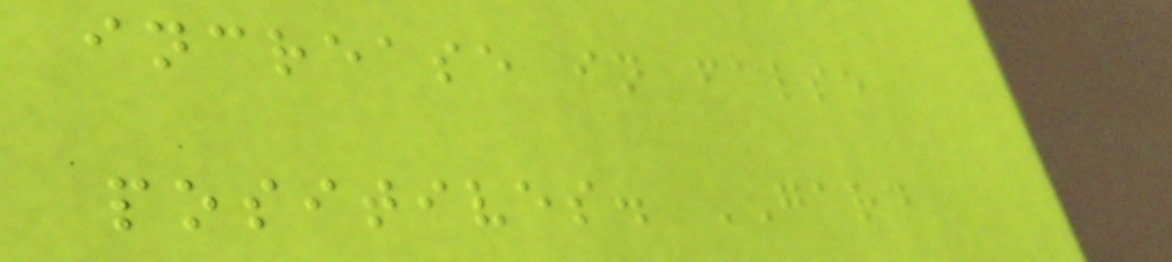increase in false
positives. GARD
